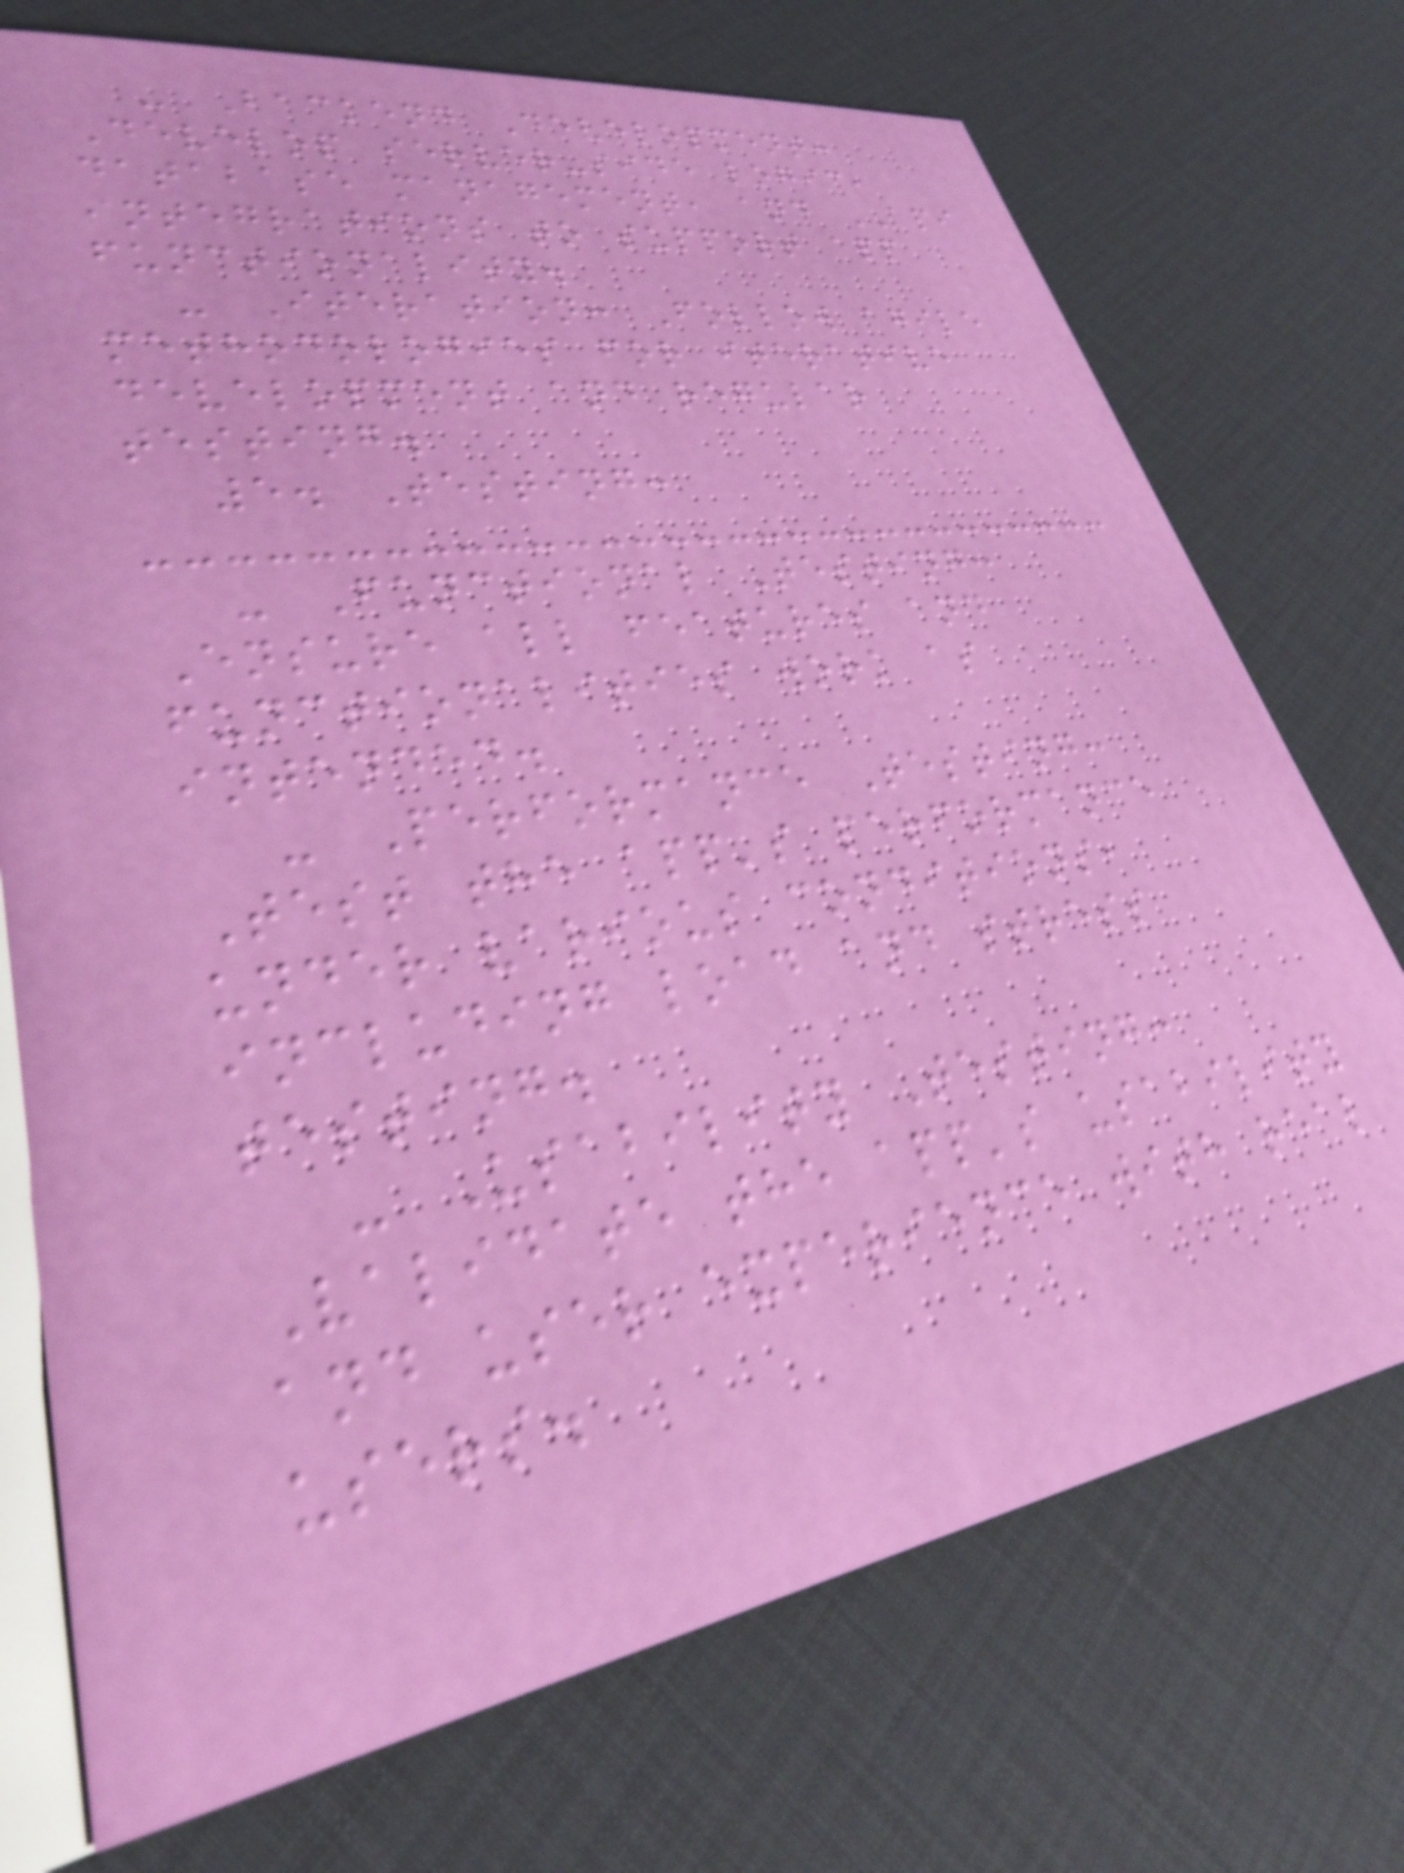- Backend Development:
Develop server-side logic,
database management, and API
integrations to support app
functionality.
- Iteration: Follow agile
methodologies for iterative
development and regular
testing.
5. Testing:
- Functional Testing:
Ensure all features and
functionalities work as
intended.
- Performance Testing:
Test the app's performance
under various conditions,
including load and stress
testing.
- Usability Testing:
Validate the app's usability
and user experience with real
users.
